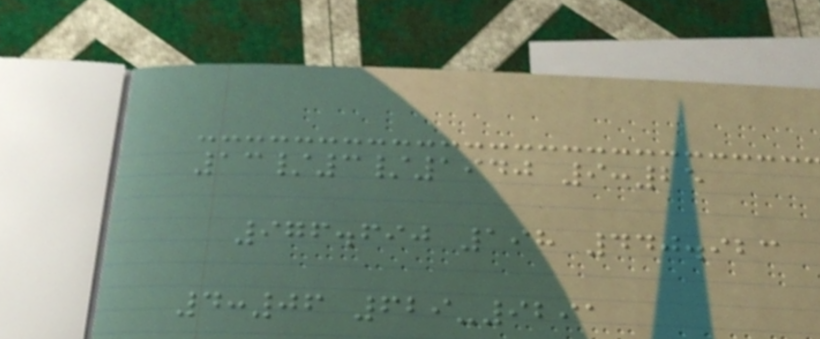13/3/1940 9:25
976.690 198 440.923
4:06 629-9291
